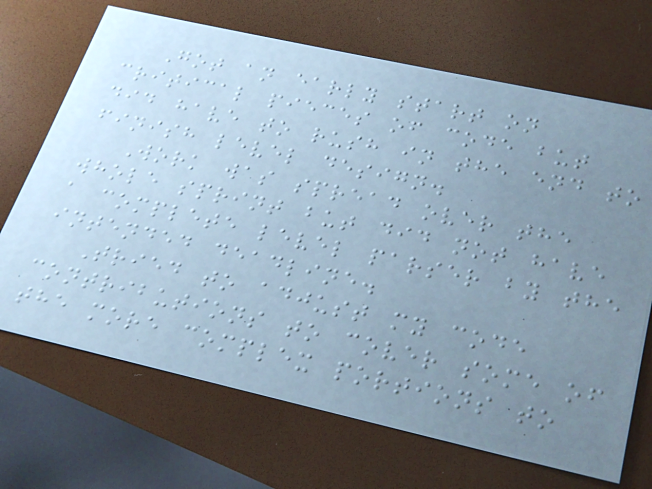Got an early start on
critical pieces of code but
did have to rush in the end to
finish level design.
Work was spread over the
whole sprint but did not have
a complete level parser by the
intended deadline.
Tried to adjust my code
contributions to cover some of
the more complex portions to
